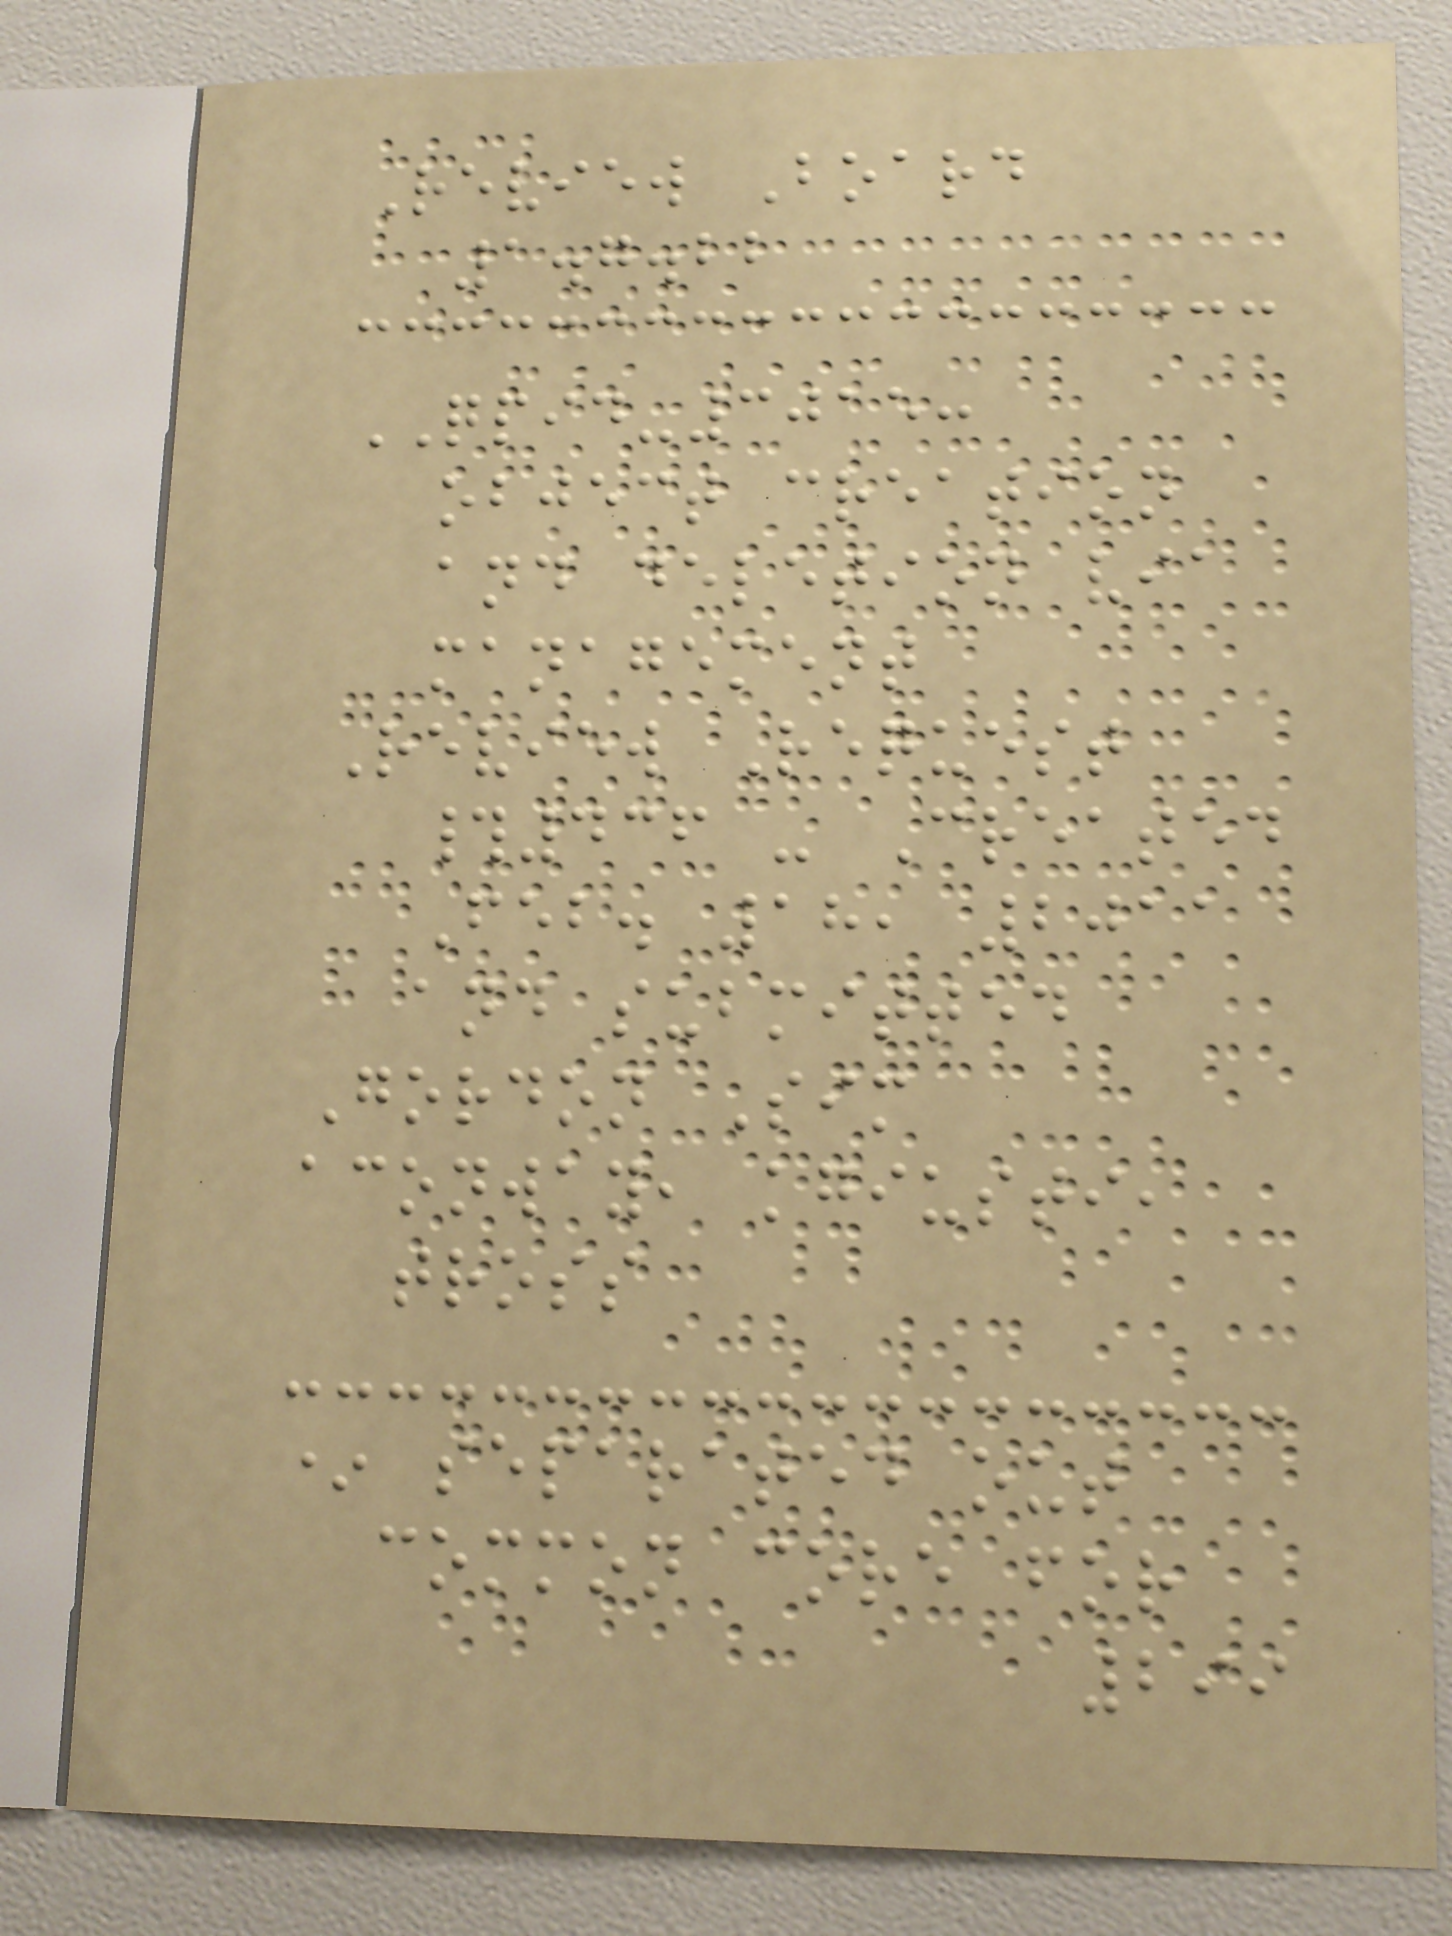Review Board
1.7.22
QPID-3015:
object creation
and deletion via
management
Review Request
#436 - Created
Feb. 18, 2011
and submitted
Gordon Sim
aconway, kgiusti,
tross
* separated out
common core for
299
